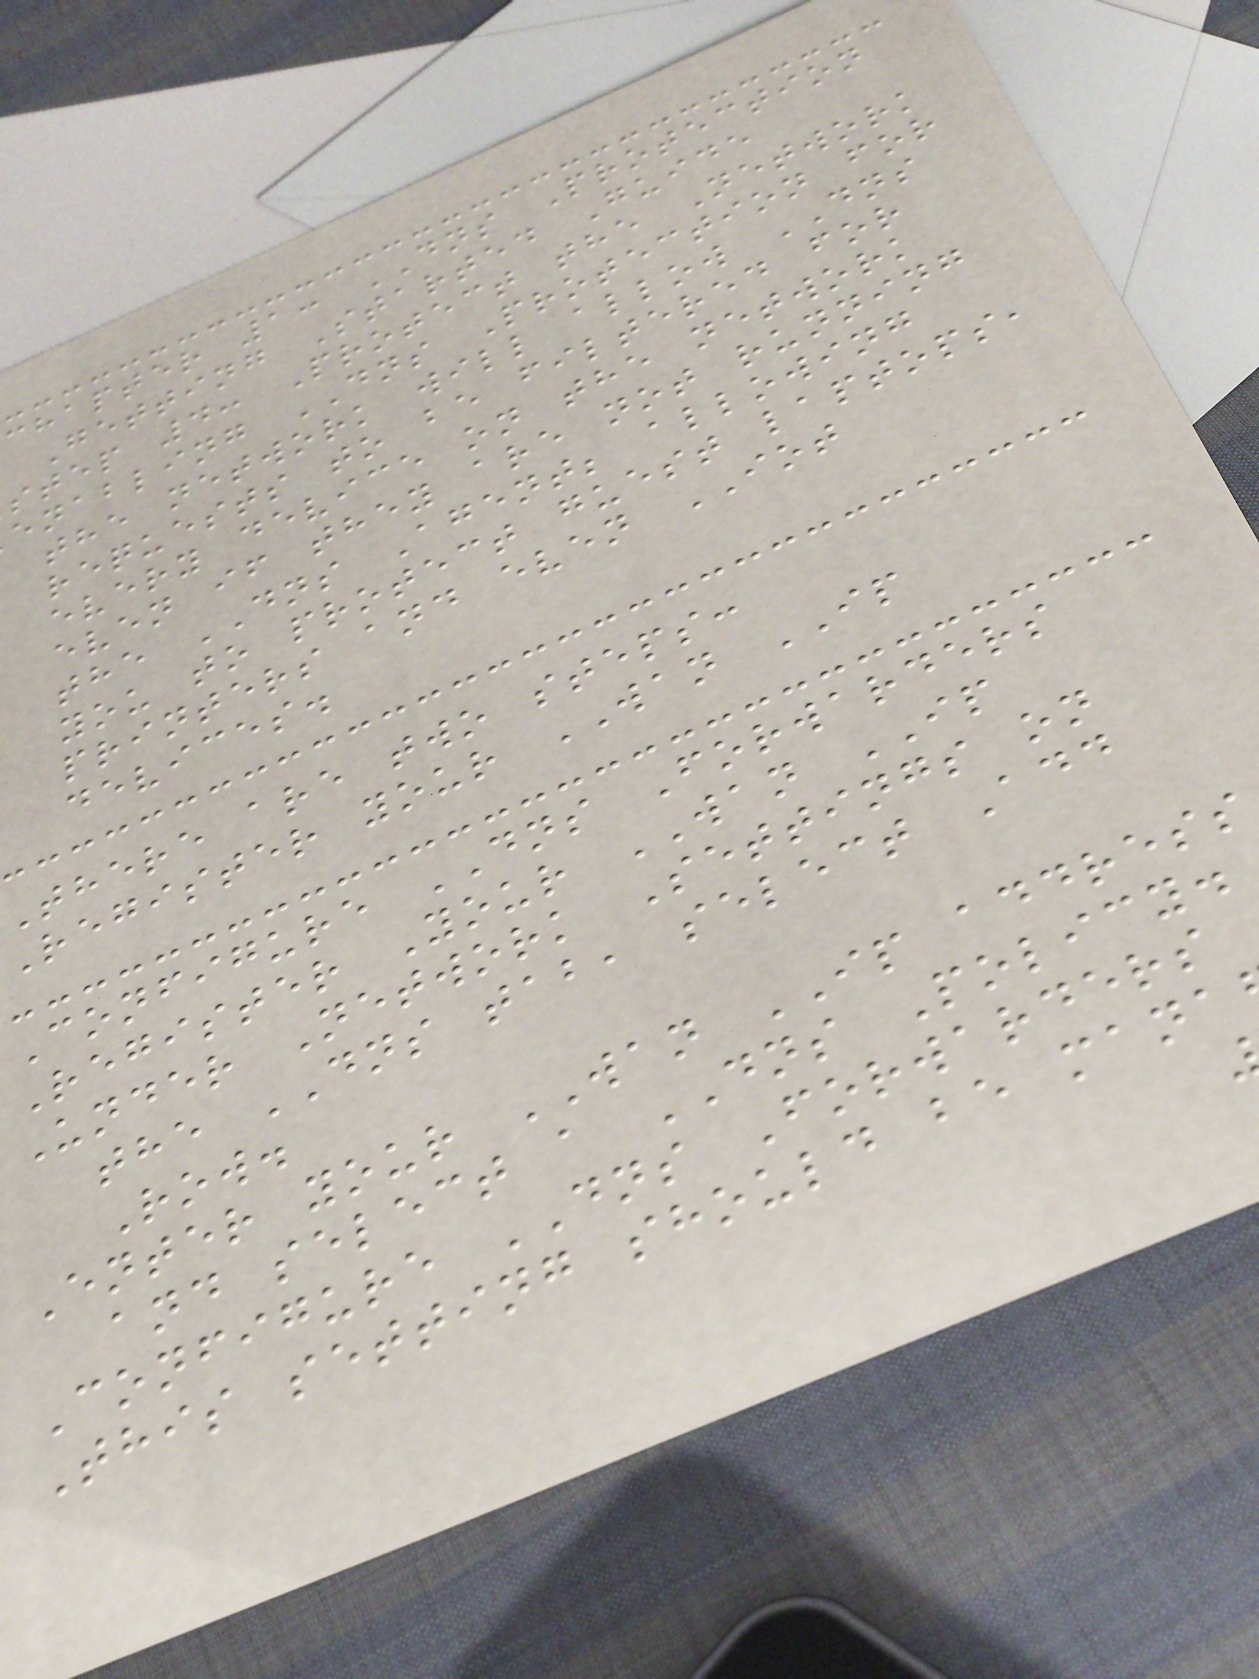chapter 1: DNS Protection
Getting Started Guide
step 4: Protect the Network
enabling DNS Protection for
the network will allow DNS
requests to be filtered for
every device on the network
even if they are not running
the DNS Agent; allowing
you to protect guest laptops,
printers and even IOT
devices.
There are two steps:
Register your WAN IP
Configure DNS Forwarders
Register Your WAN IP
Under Network Settings on
the DNS tab, select Add
Row.
Enter your WAN IP address
and select a DNS Policy.
Configure DNS Forwarders
This setting should be mana
